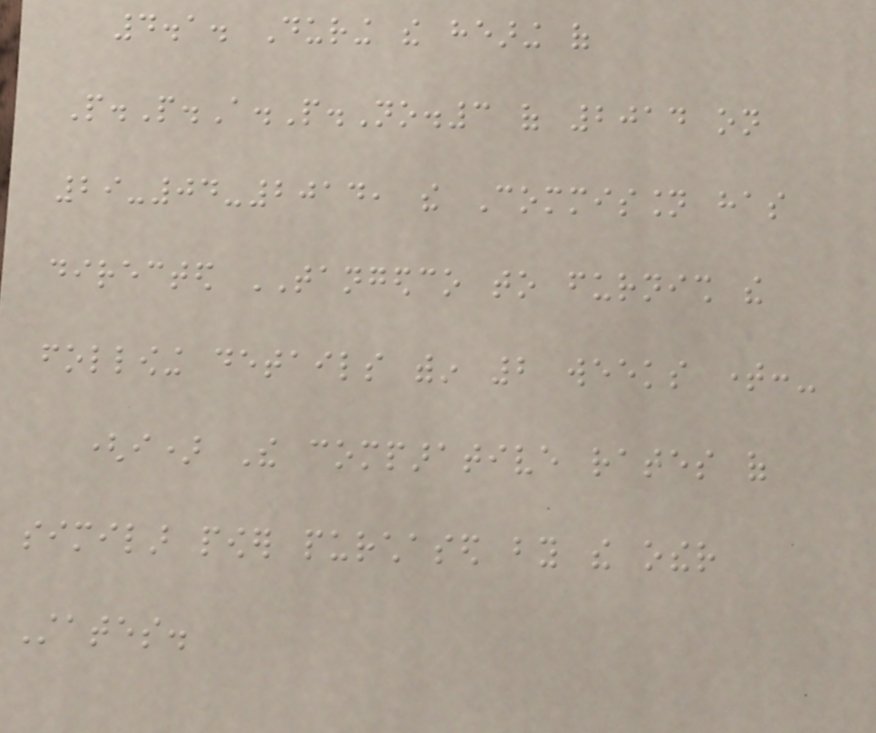4.1. During the hearing of
P.P.A.P.No.3 of 2014 on
29-04-2014, the Commission has
directed TANGEDCO to furnish the
following details within 2 weeks time:-
(i) The comparative rates of
similar power purchased by the other
States.
